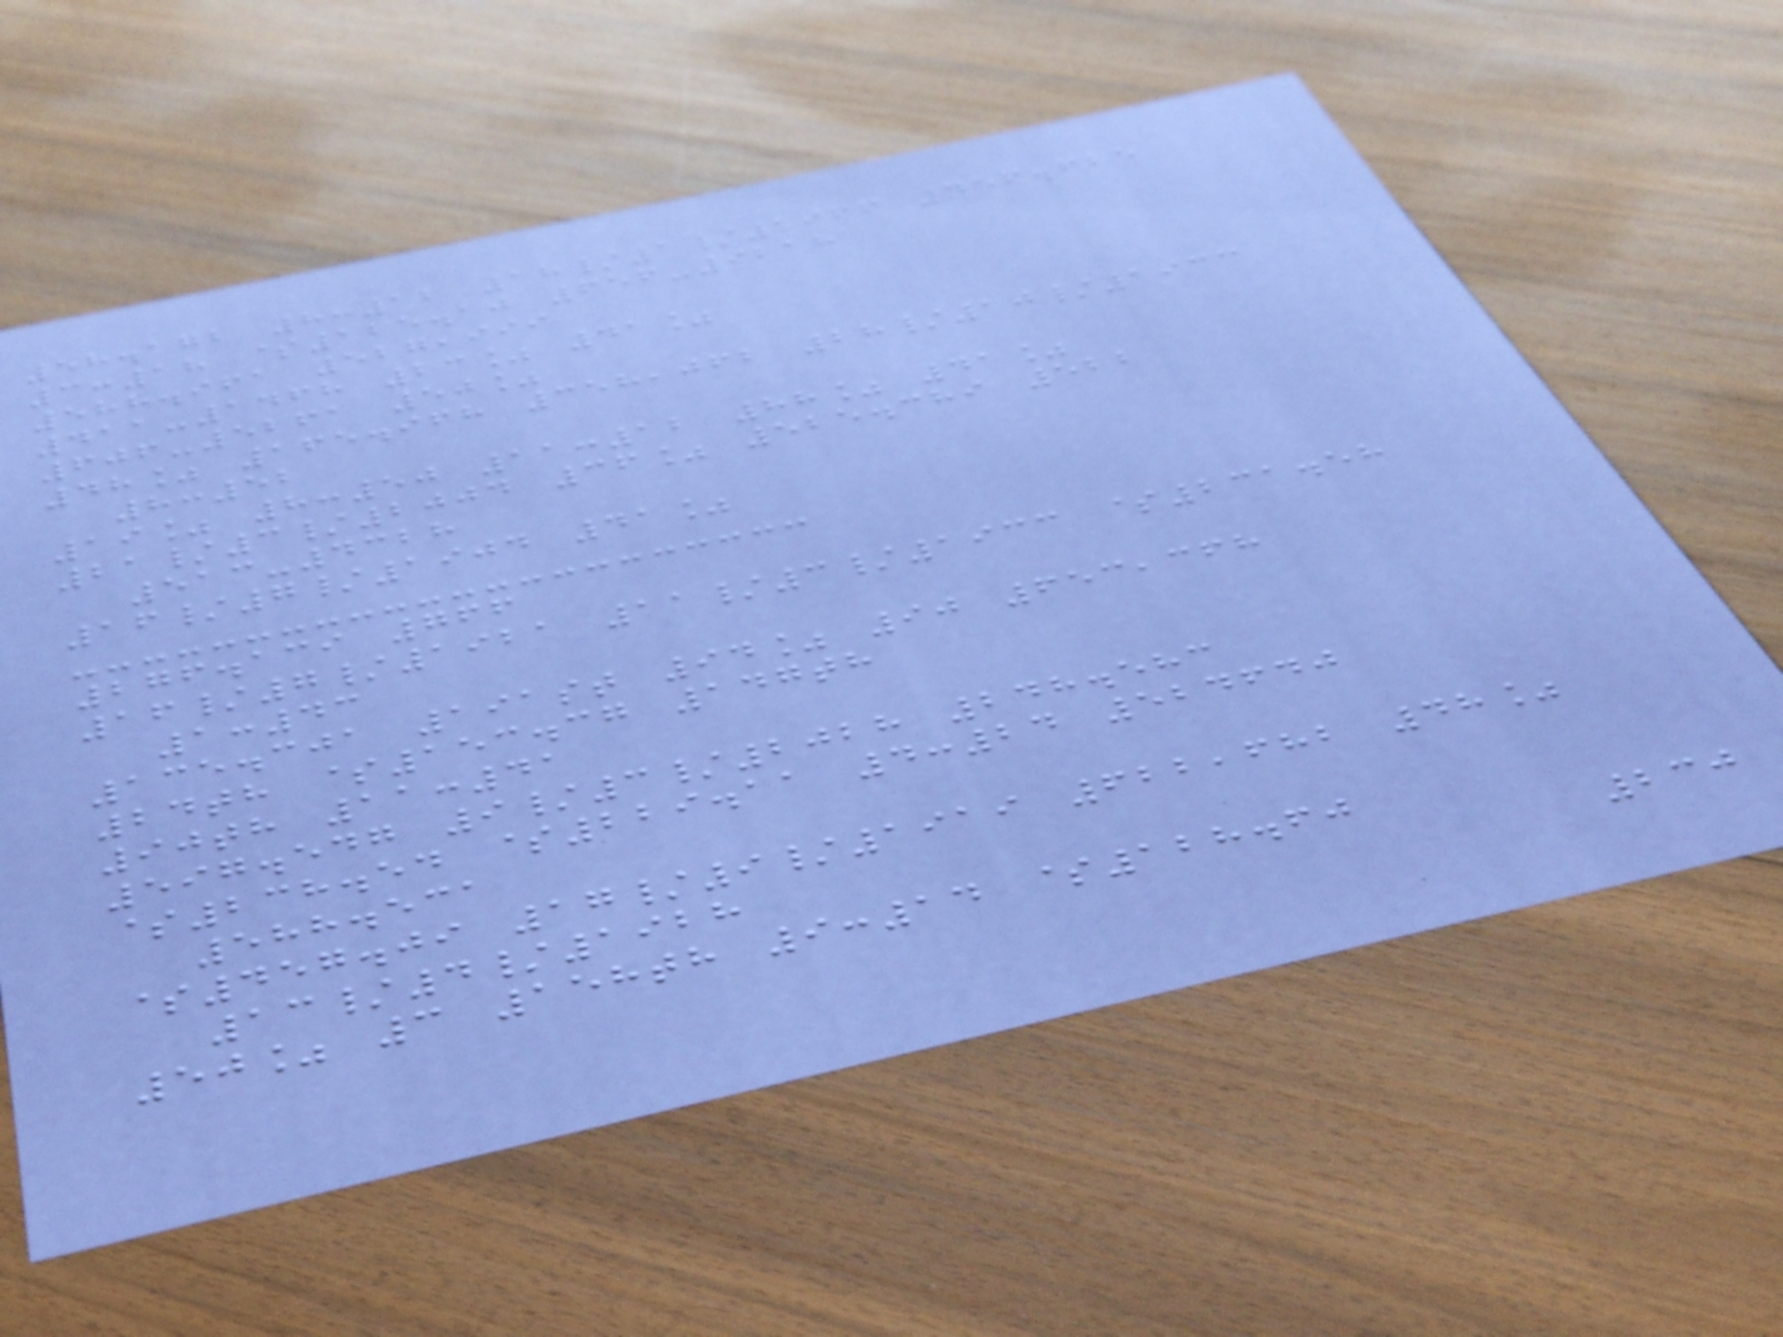58.172 8:12 18/1/1966 456.625
3:18 $125.10 656-9218
588.961 527,999
411-1468 23% 41%
606-5261 50%
48% 165.968 358,062 28/10/1933
8:52
19% 8:50 11:12 88% 41%
21/3/2004 36% 525.389 522
513-4328
16/7/1904 41%
276.139 766
16/7/1921 11/3/1933 $231.58
1:43
135.301 191st 94% 90 653,368
24th $153.37 147th
90th 11:41
597.547 9/3/2028 248.583
$238.54 $229.11 4:24 524640
588.531
$457.09 17/9/1919 622,682 48%
13/4/1928
50% 3 158th 9:14 $128.60
230
